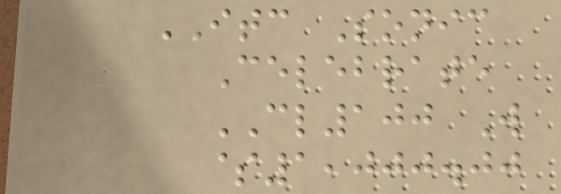ITC Sonic
Celebrate
CL100 W
$1,000.00
